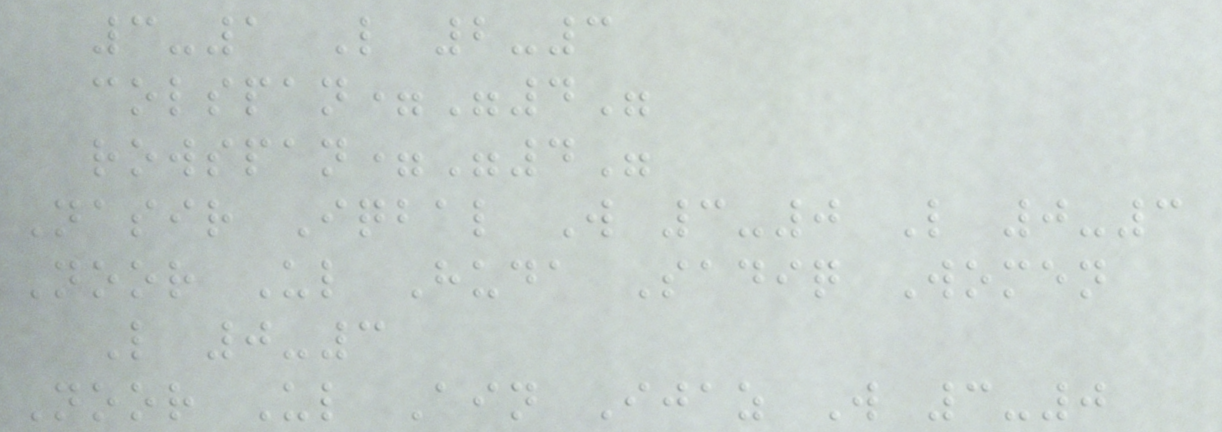3-1 L 2-3
colspan="4"
rowspan="4"
Nasir Iqbal W 3-0 L 0-3
Noor Ul Huda Sadiq Women
L 0-3
Noor Ul Ain Ijaz W 3-0
